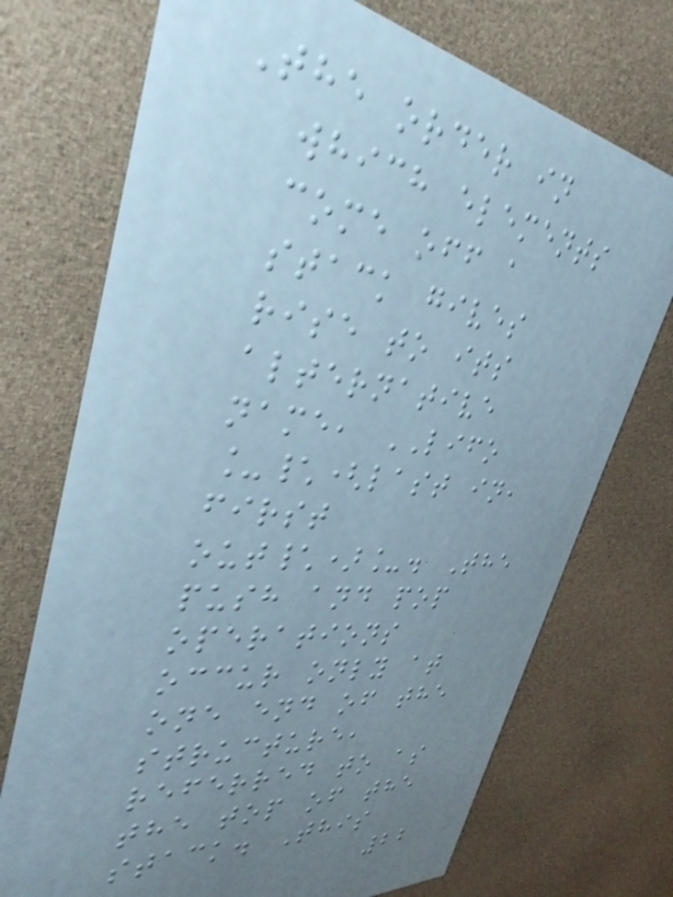The order in
which elements
come off a
stack gives
rise to its
alternative
name, LIFO
_\(last in,
first
out\)_. The
push and pop
operations
occur only at
one end of the
structure,
referred to as
the top of the
stack. This
22
